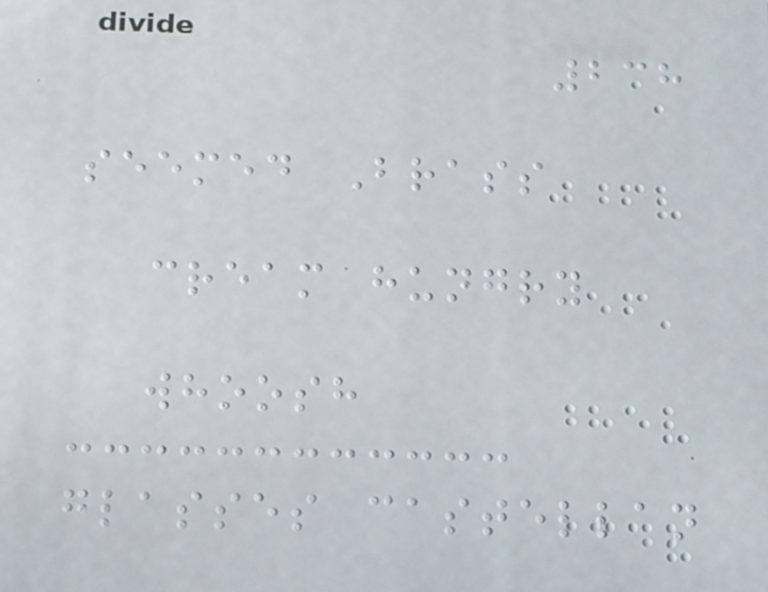238
seemed Brass
cream hungry
whoosh
glasses castellan
